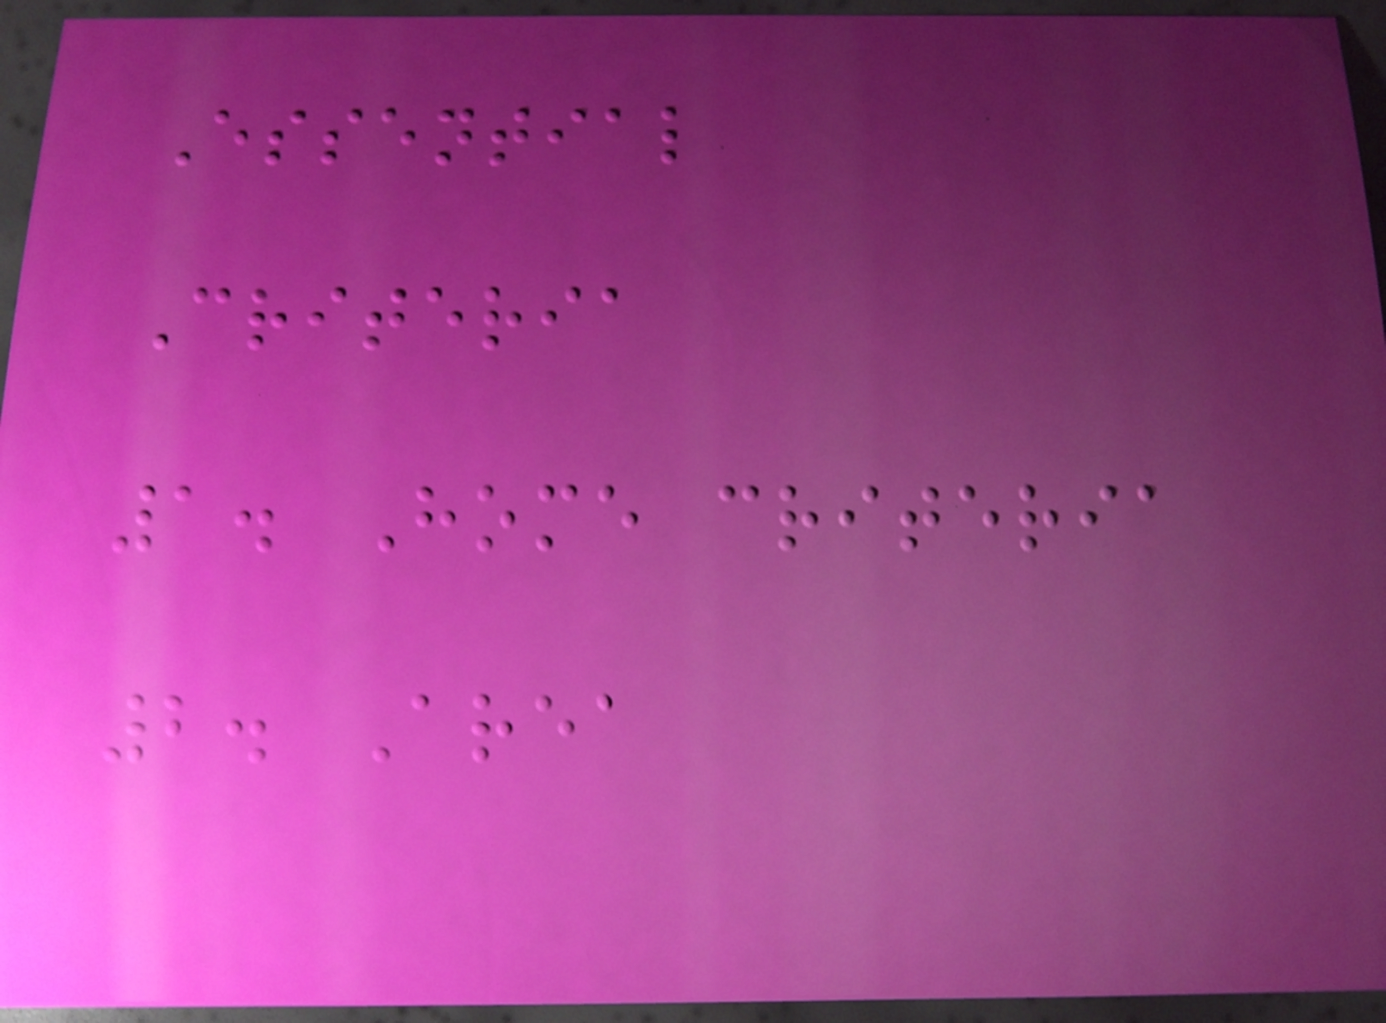Essential
Criteria
1. Home criteria
2. Area
